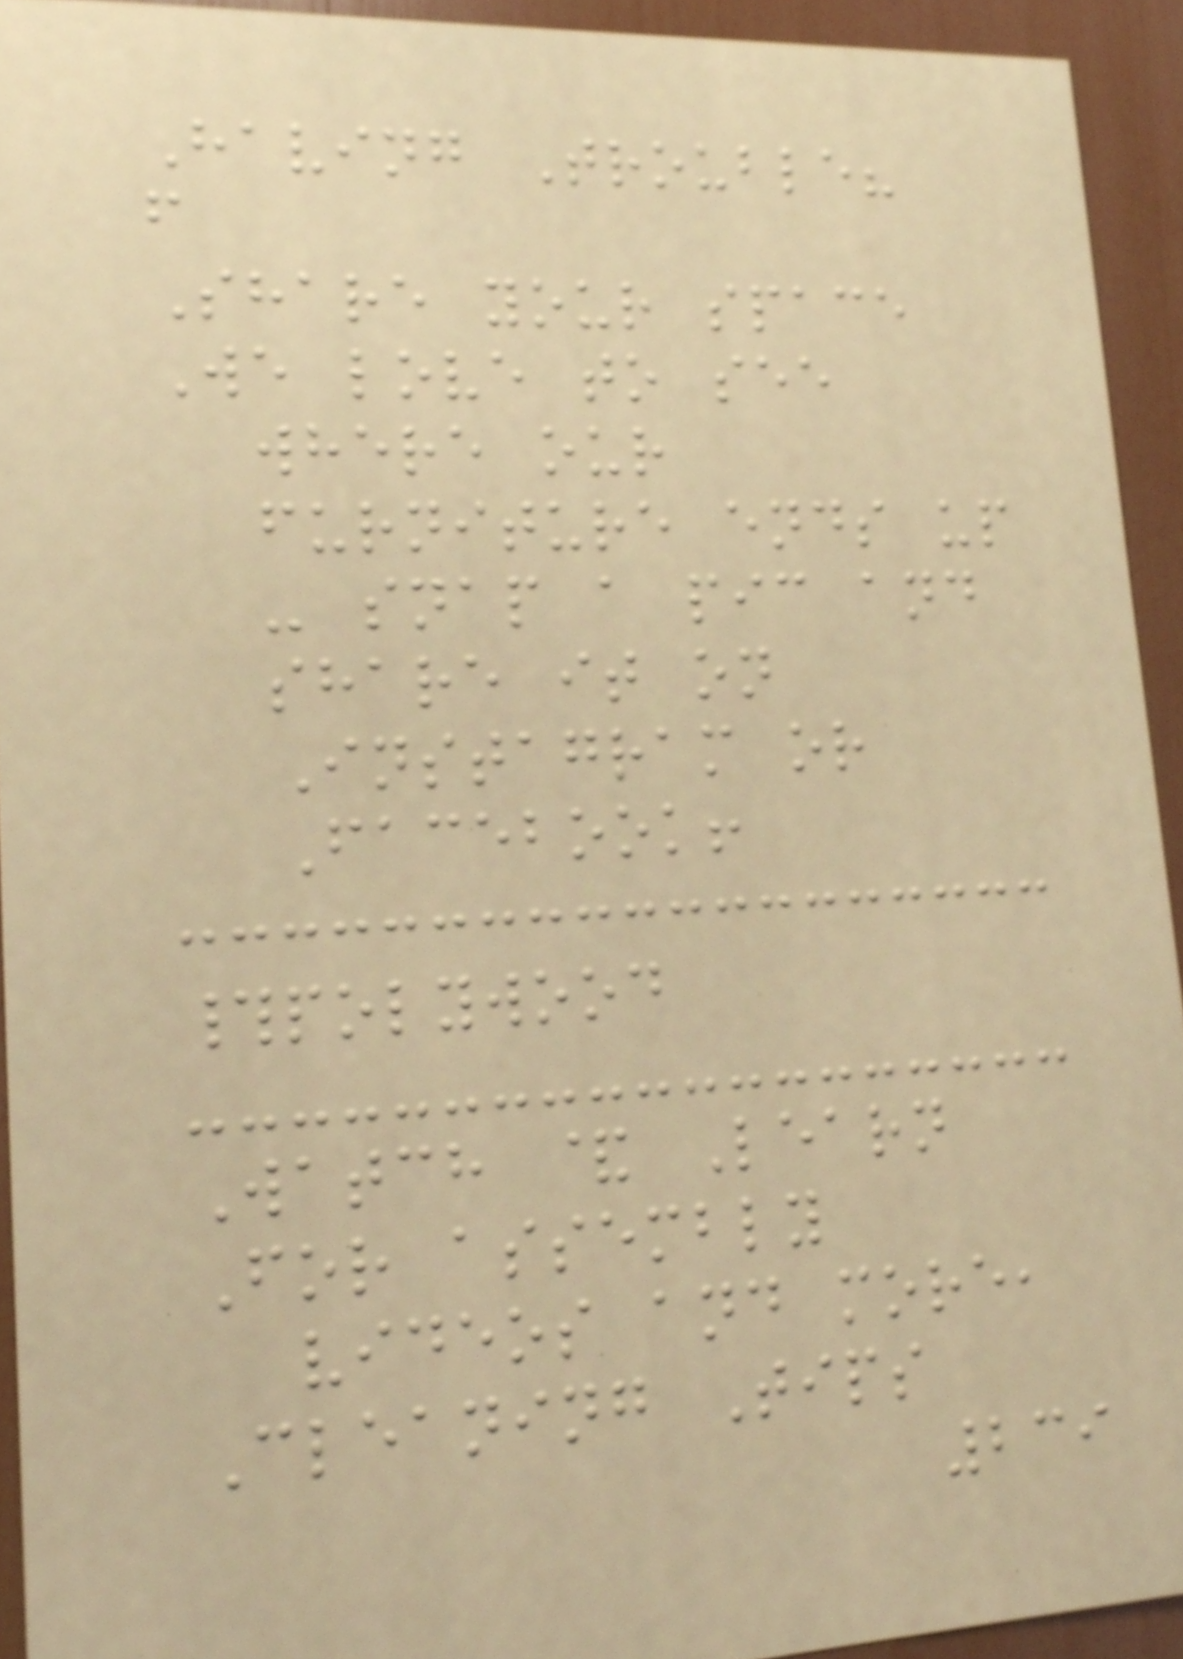Having Trouble?
f
Share your space
We love to see
where our
furniture ends up
- snap a pic and
share it on
Instagram or
Facebook!
#polywood
Watch & Learn
For assembly
videos and more,
Cleaning Tips
239
